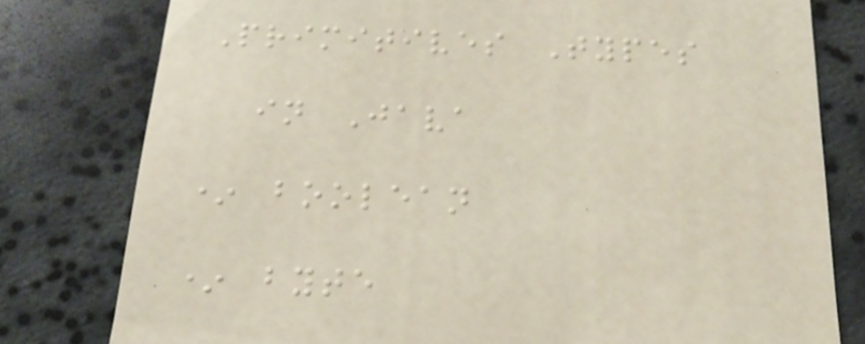Primitives Types
in Java
* boolean
* byte
